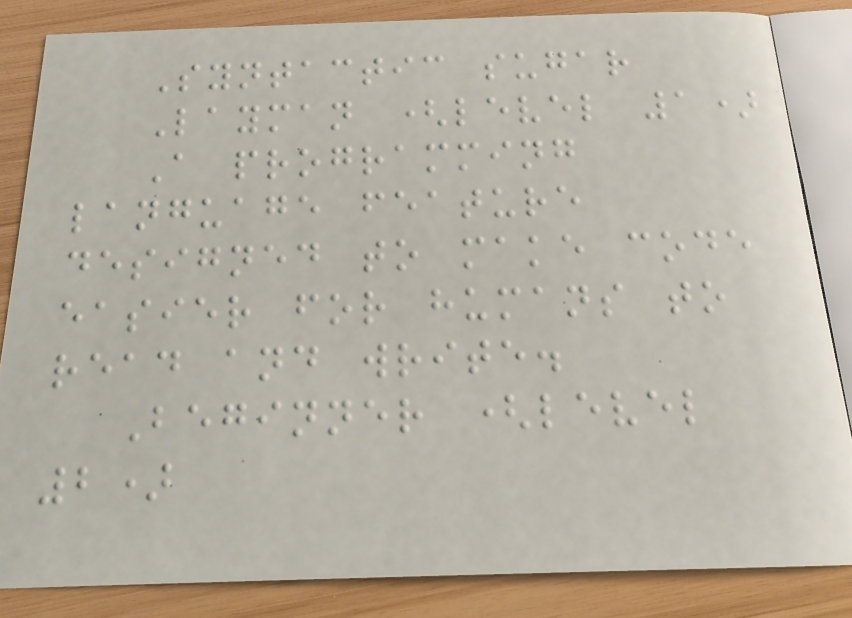Syntactic sugar
Layman (level 1)
A programming
language feature
designed to make code
easier for humans to
read and write.
Beginner (level
2)
